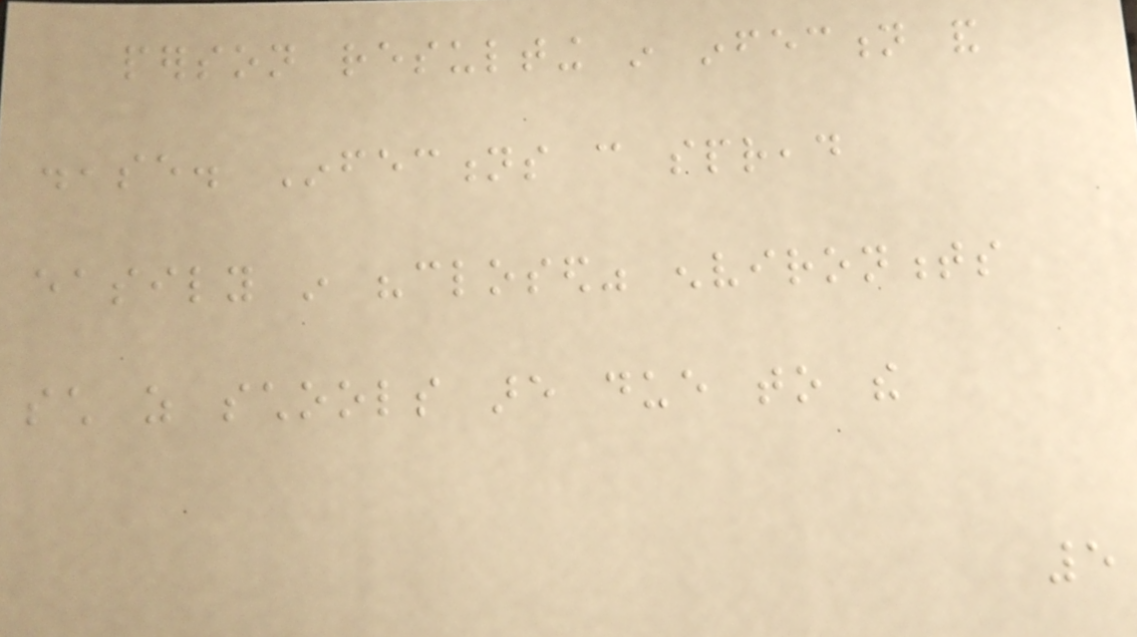person resulting in infection and
disease. Infections can spread
easily in "closed" environments
such as schools are due to the
5
